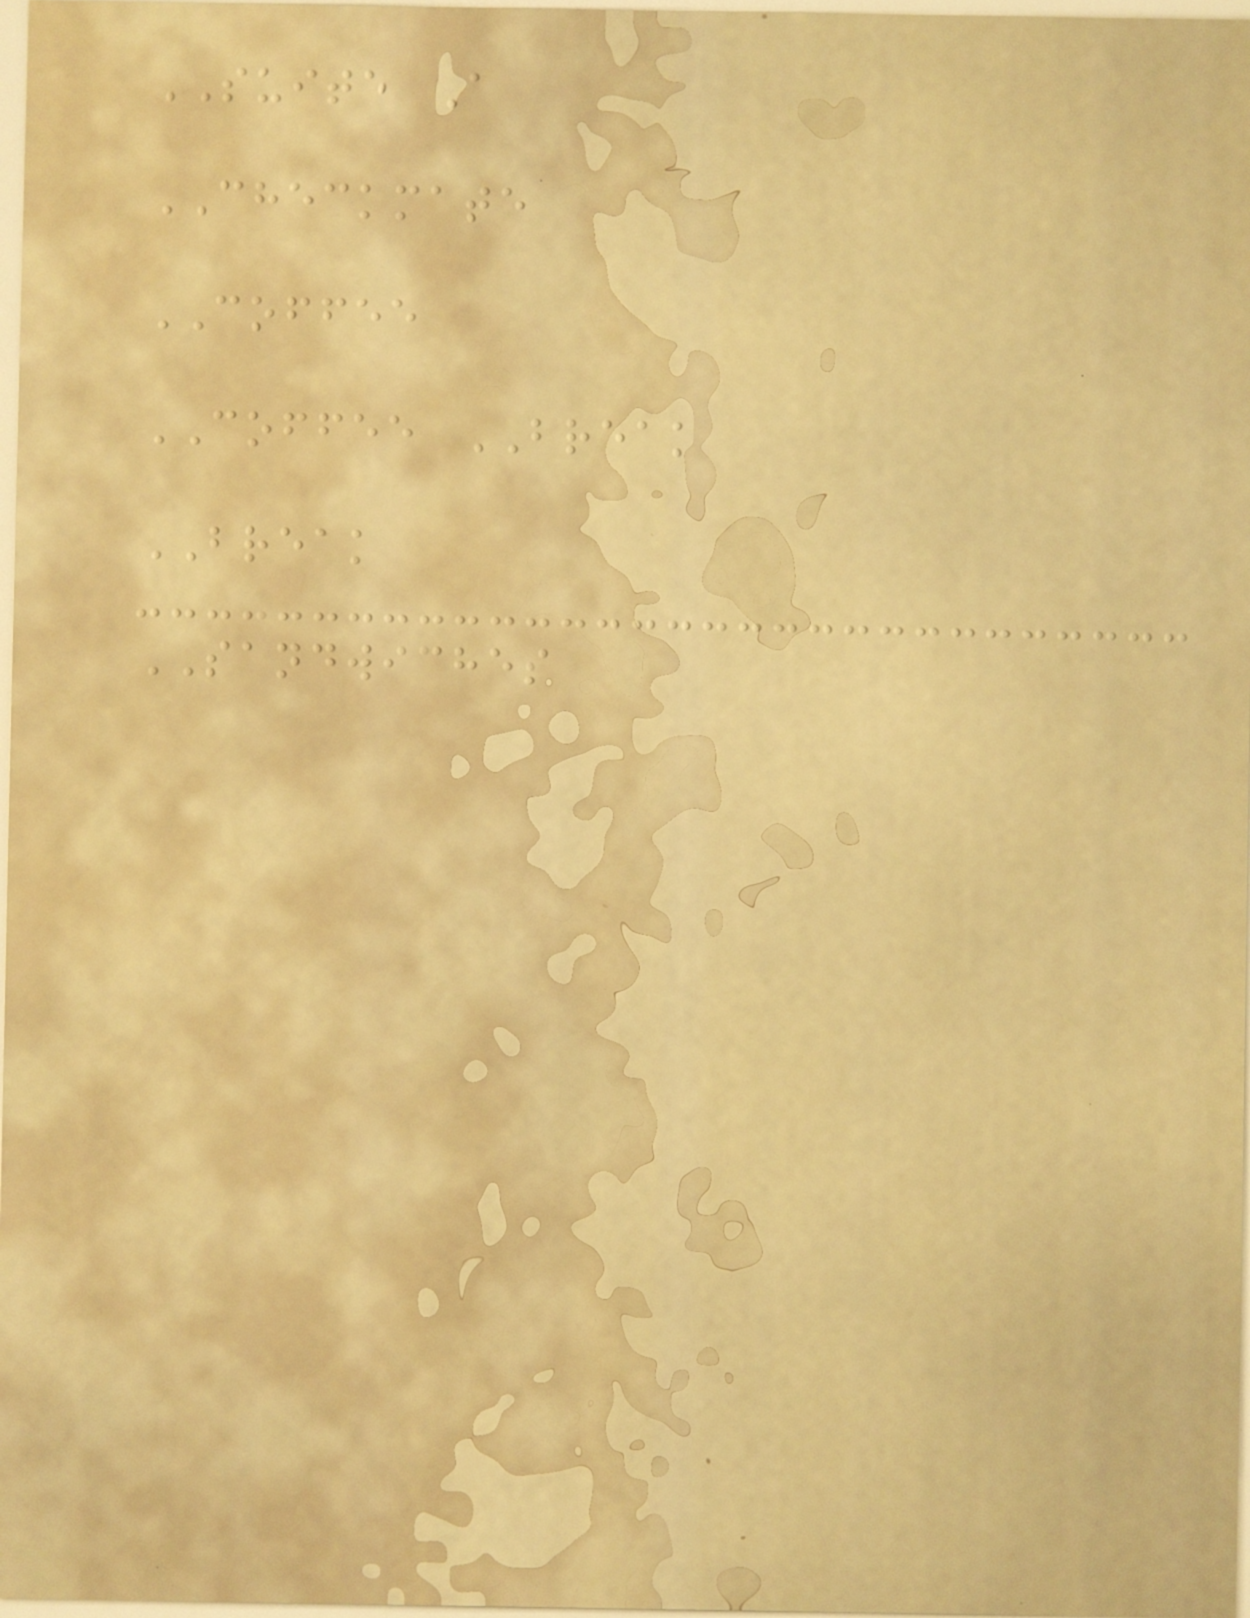SUITE A
CHECKMATE
COFFEE
COFFEE BREAK
BREAK
SANDWICHES
